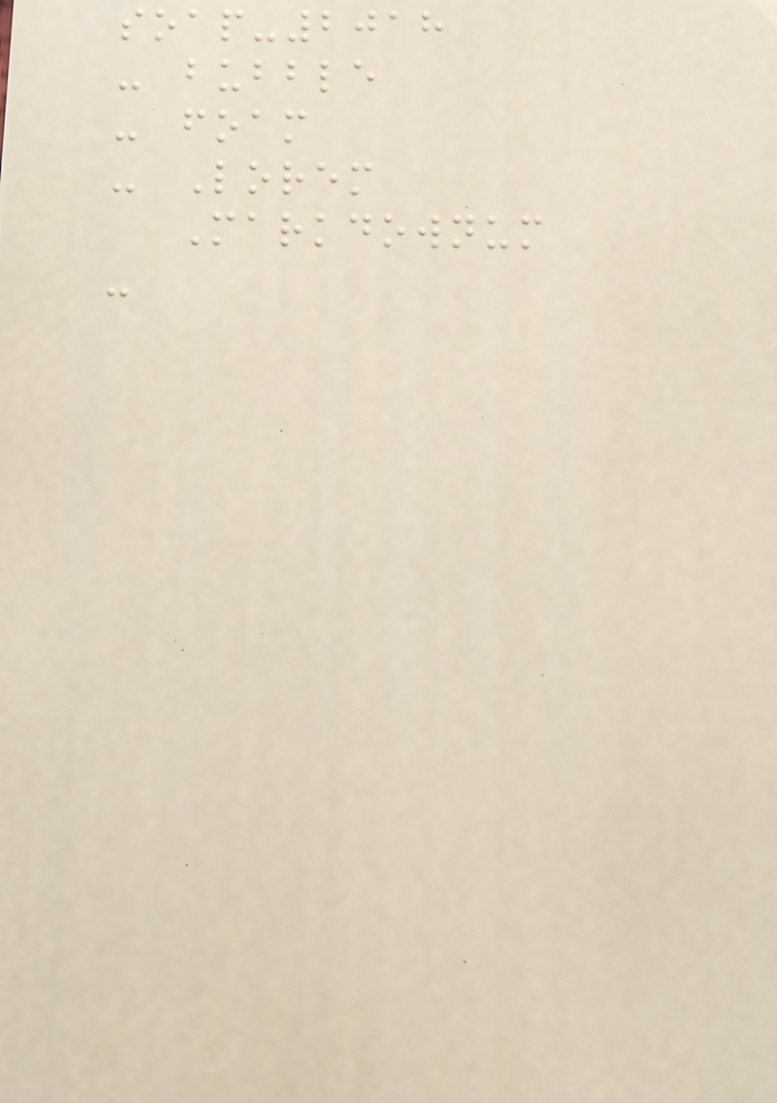soap-2018
- bubble
- foam
- Lorem
Markdownum
-
